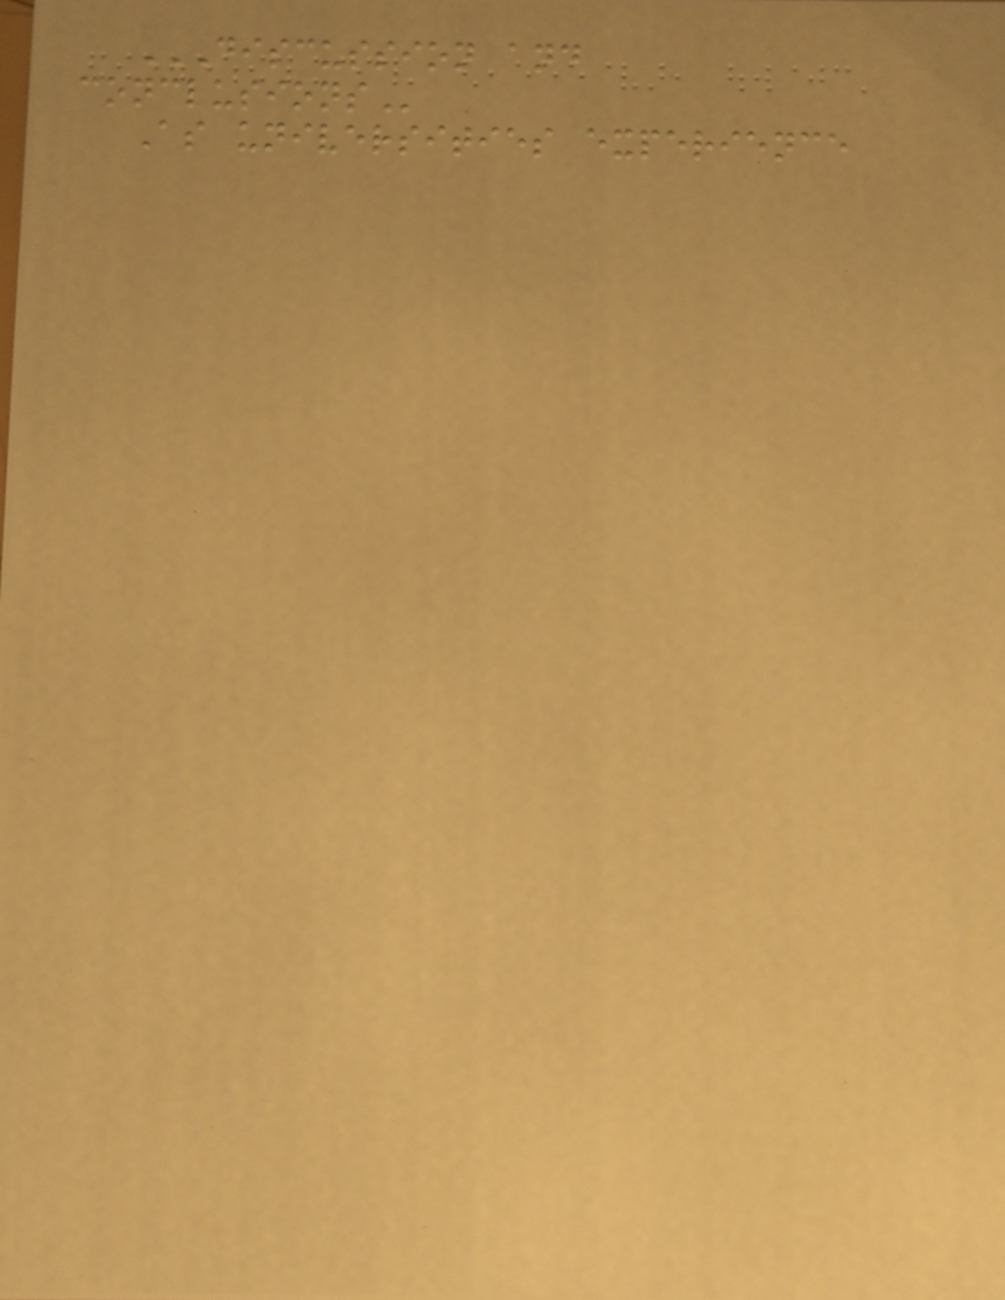DISCUSSION AND
CONCLUSIONS
As universities experience
